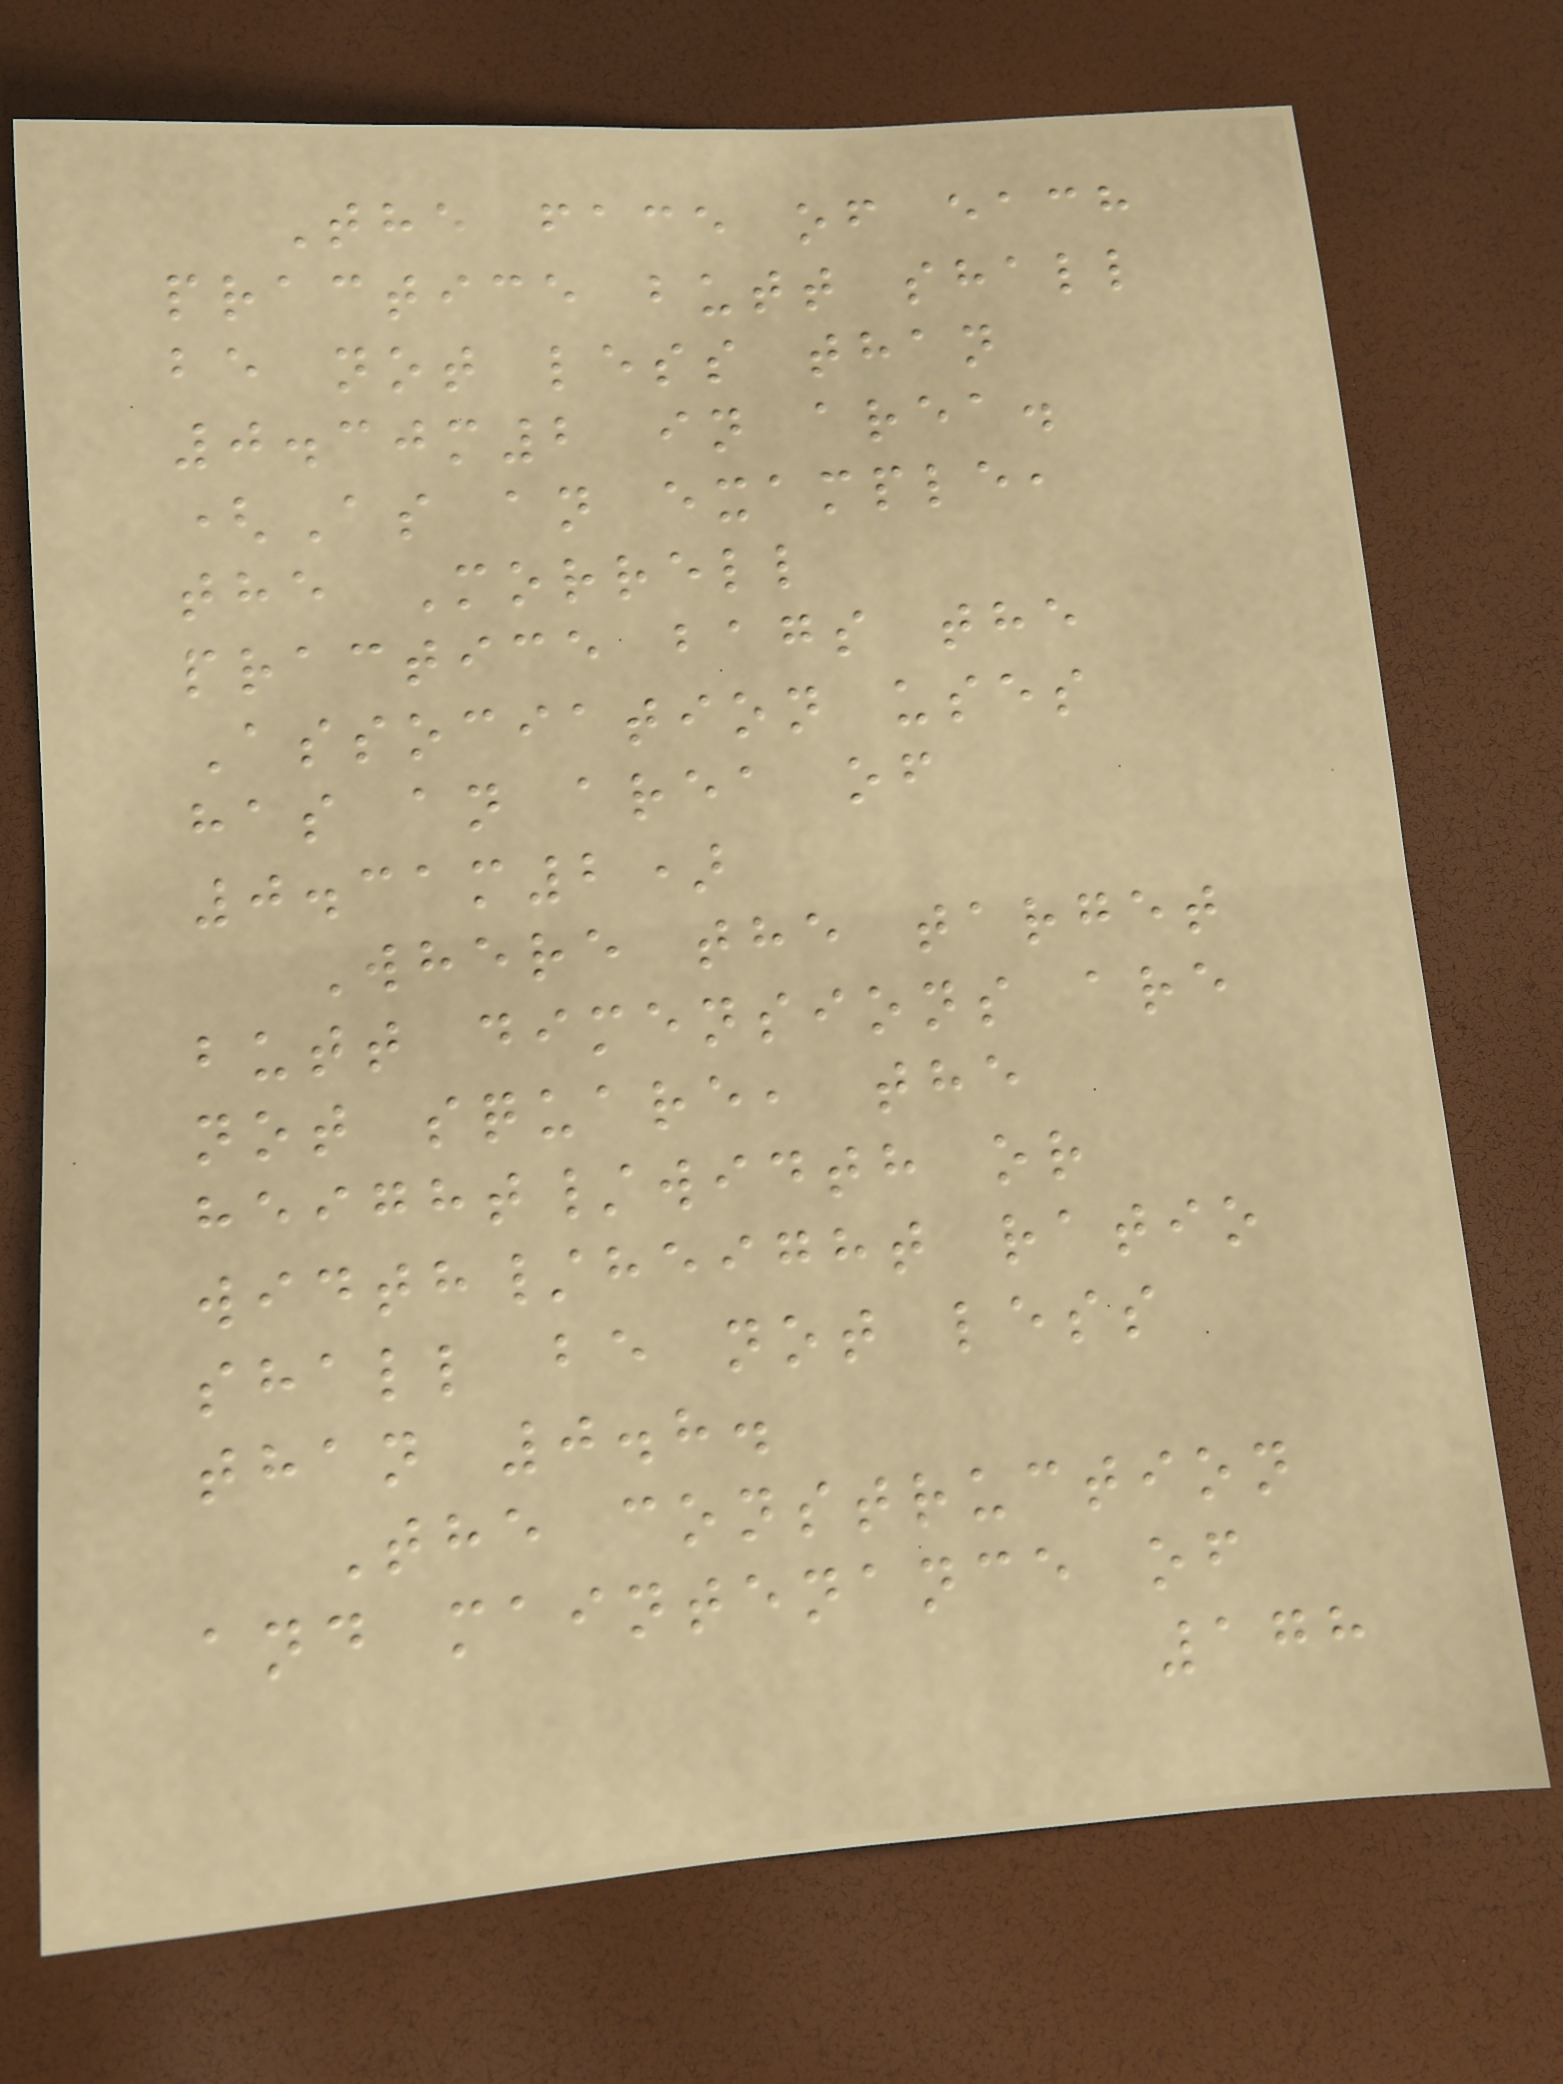The face of each
practice butt shall
be not less than
0.30m2 in area.
(As an example,
the Morrell
practice bags the
Association uses
has an area of
0.31m2)
Where the target
butt dimensions are
not square, the
height/width or
width/height ratio
shall be not less
than 0.8.
The construction
and maintenance of
178
